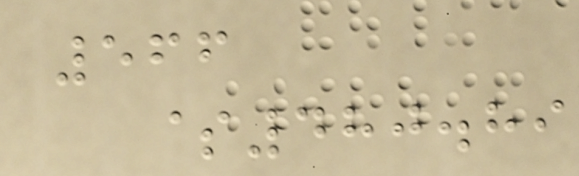566
$480.89
